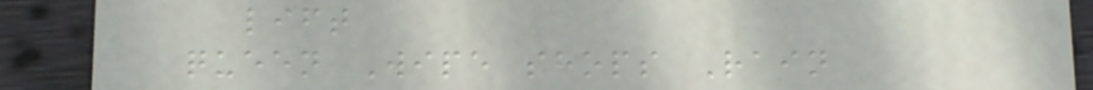lift
queen Wipe shops Rain
